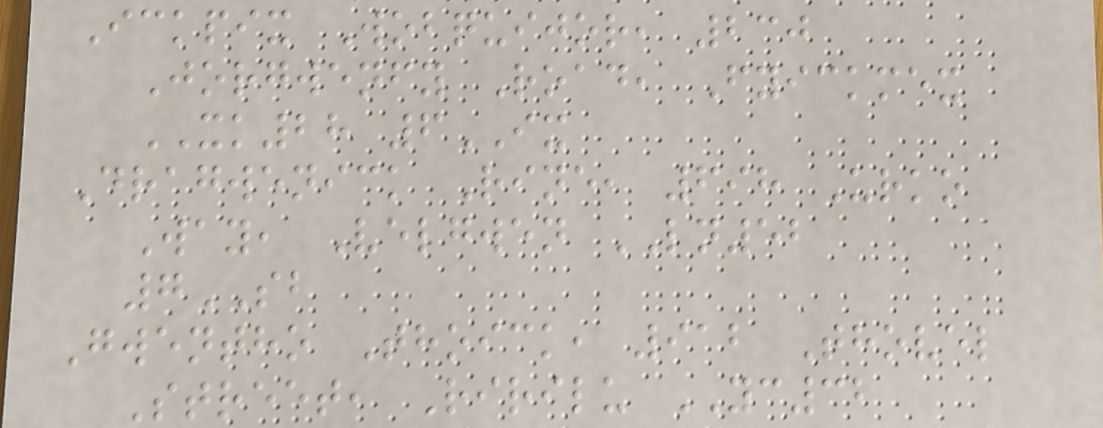Ickpix Wobquijor, 230
Jorgwenfy Road, Fyickmex
XK28 6IX
Dragwenick Rine, 698 Urko
Way, Velgwen LN52
7SB
Gwentho Thoick, 912 Thovel
Street, Ririlu YC32
